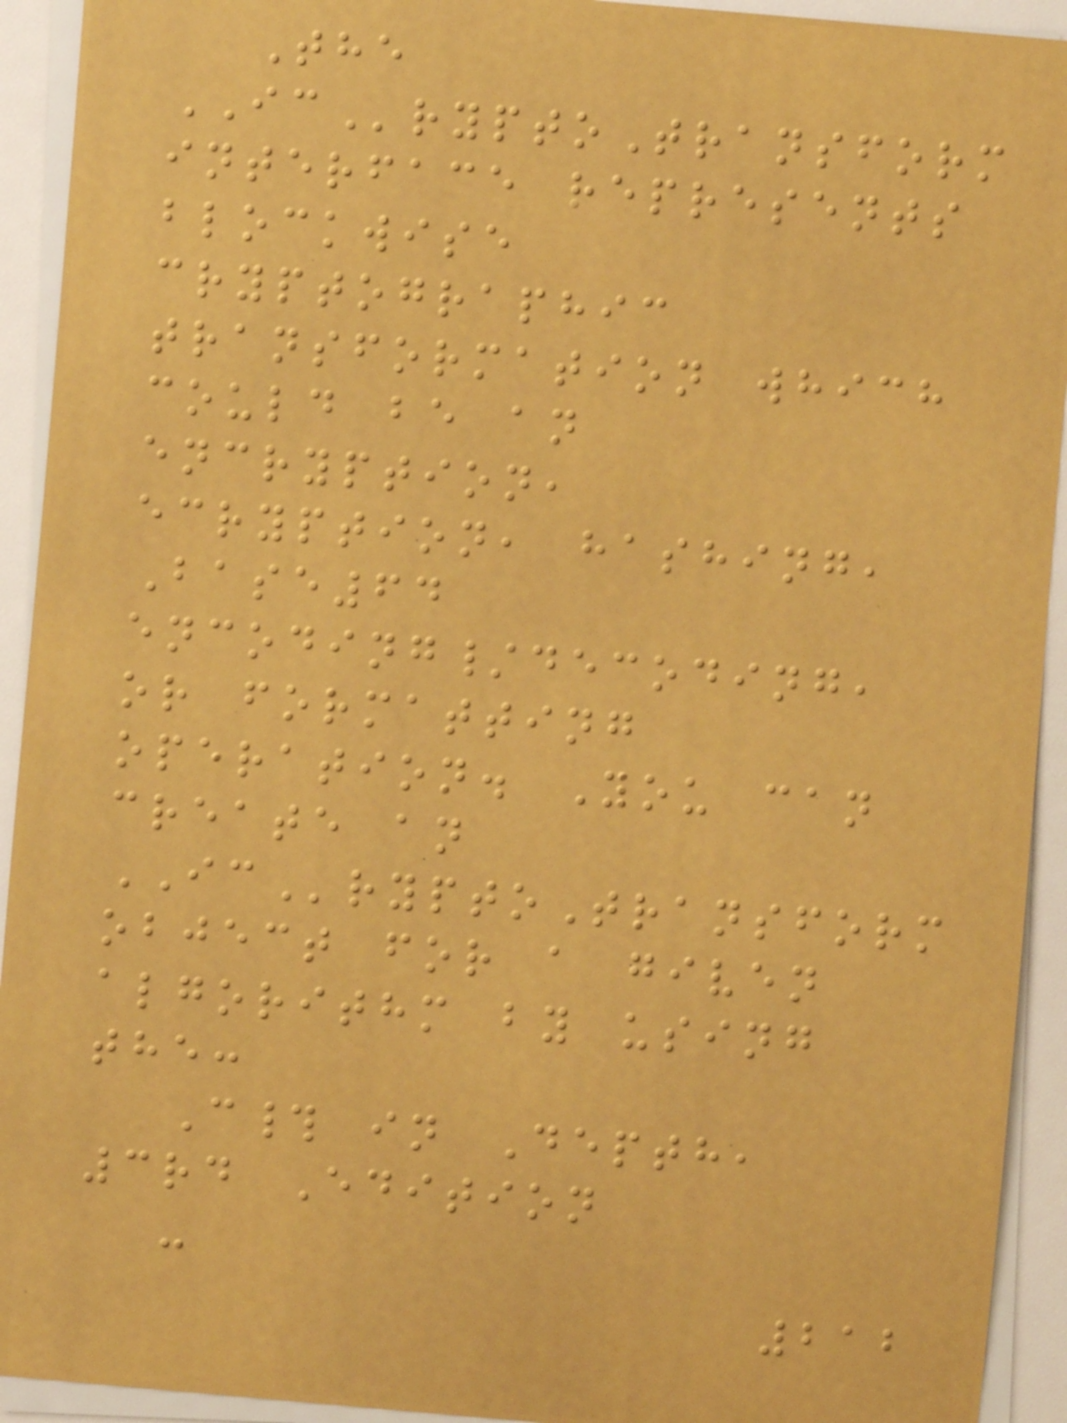The
ICryptoTransform
interface represents
blockwise
cryptographic
transformation which
could be an
encryption,
ecryption, hashing,
Base64
encoding/decoding,
or formatting
operation. You can
create an
ICryptoTransform
object for a given
algorithm by using
the:
C# in Depth,
3rd Edition
-
212
